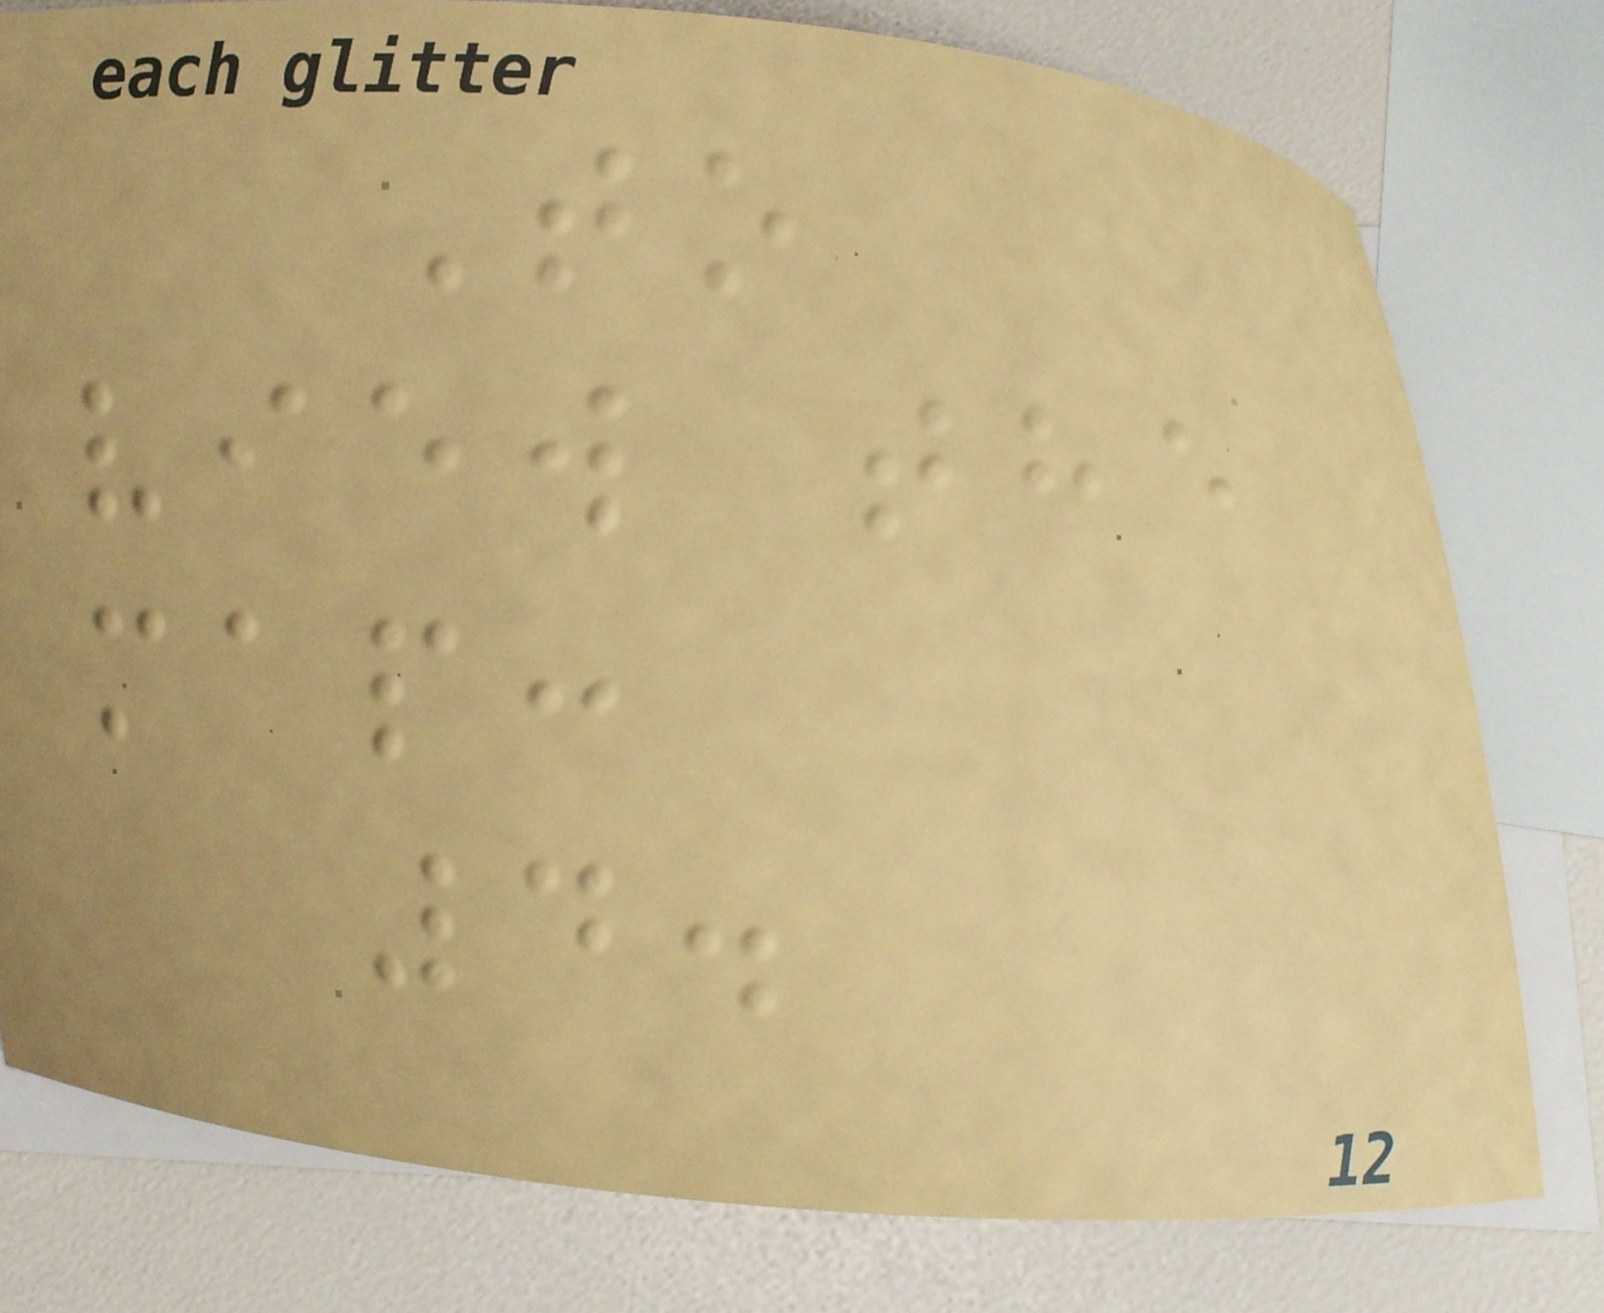To
view the
map:
4.
